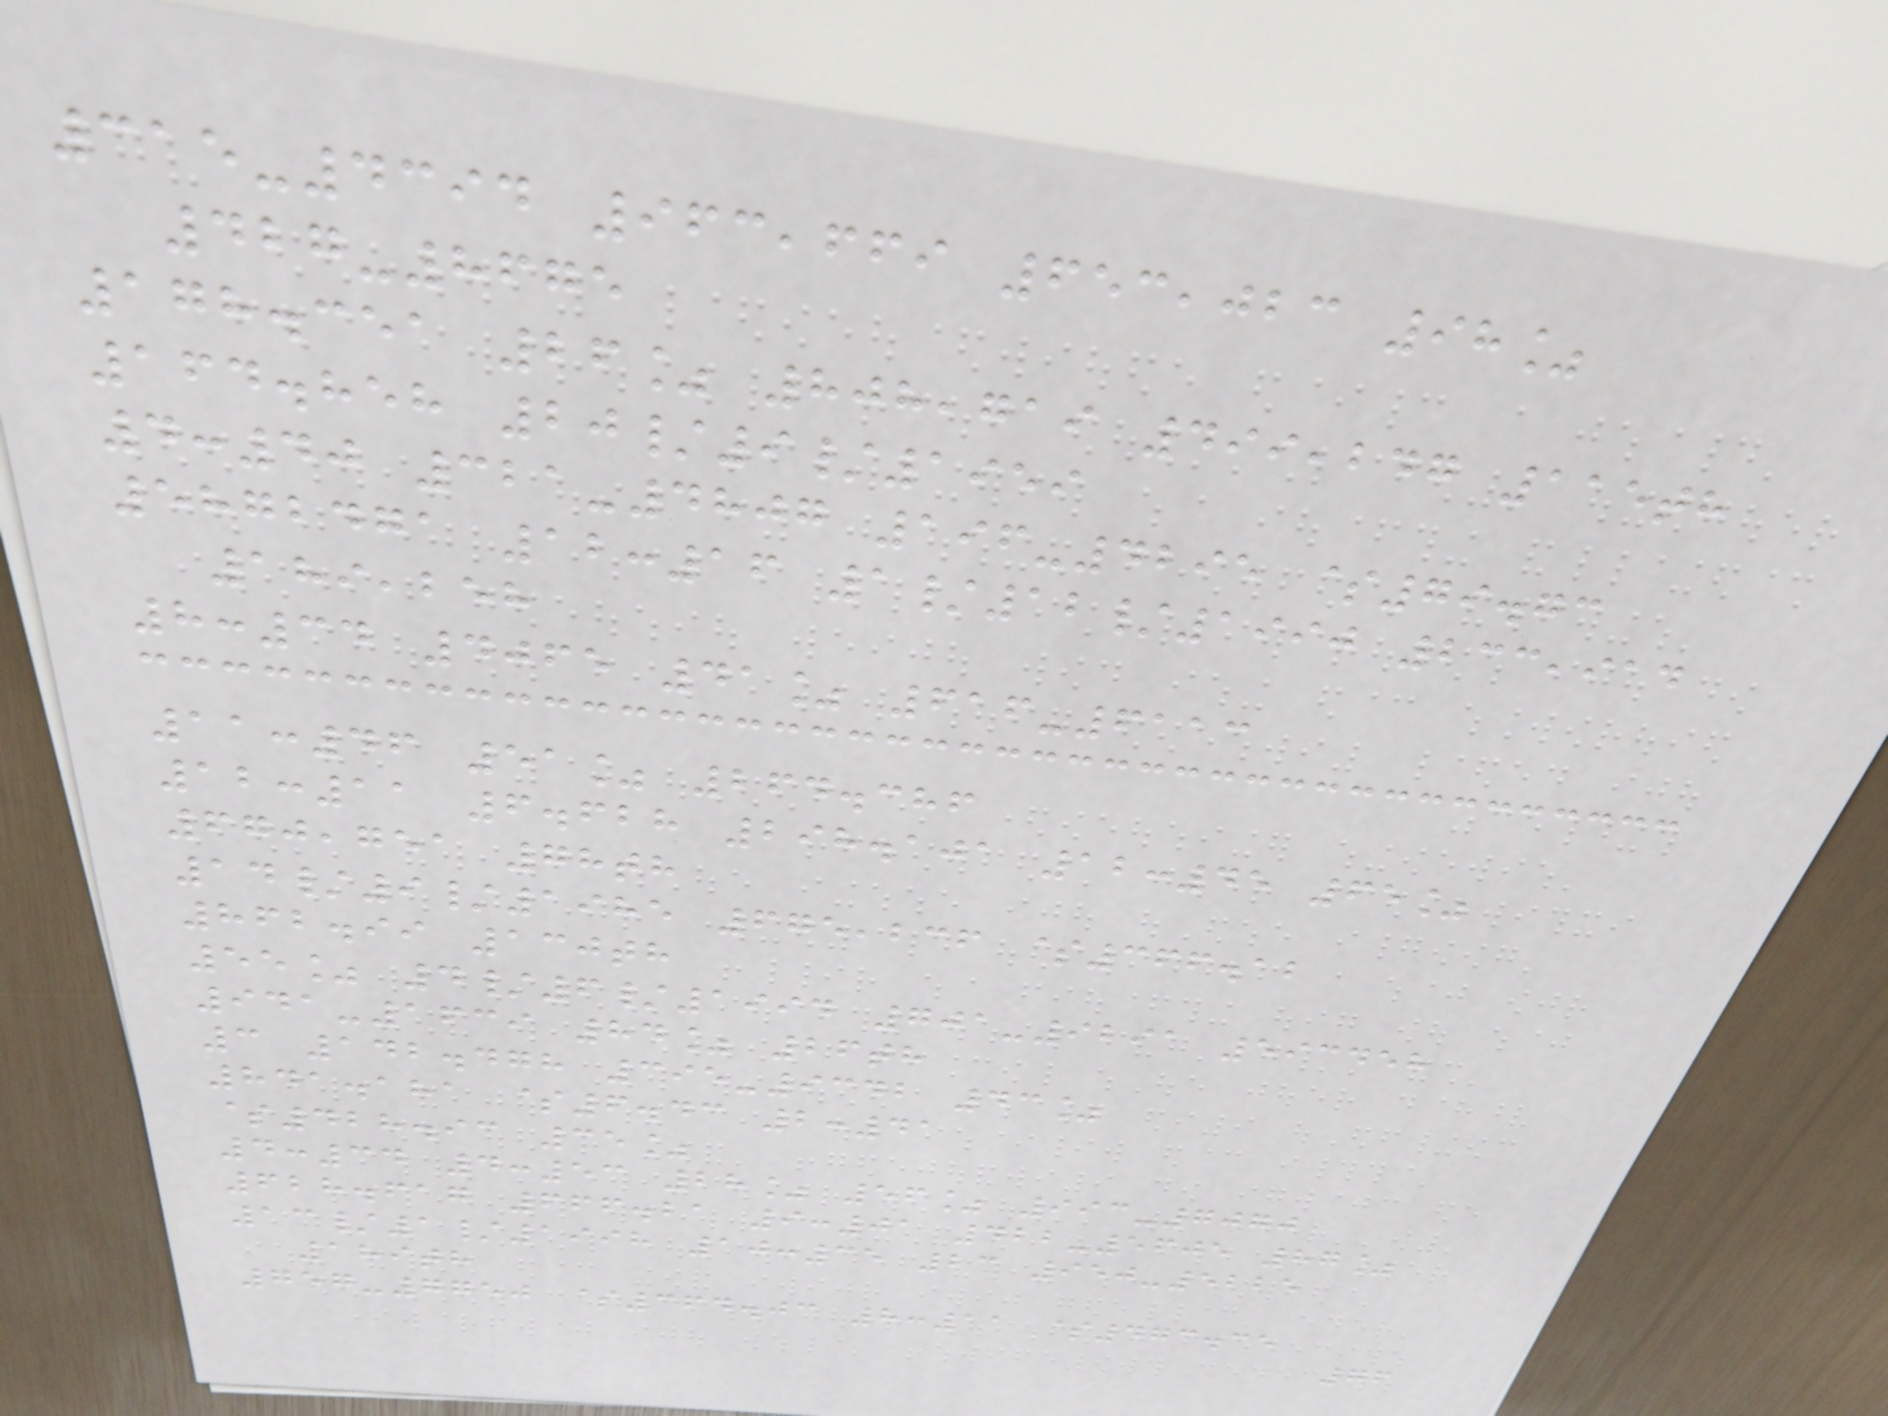315-4394 963,669 653,023 98%
427-8675
178.351 26% 808,719 499,247 115th
164.858 20/9/1959
4:40 321-4807 196-4295 $79.73
5872471 12:16 1/12/1990 233,914
189,258
8:34 4065 41% 616-6113
11:46 51% 264.386
12:11 6.628 298.101 12:45 65%
670,751 78th
14/9/1985 675,236 $366.12
862.99 130th
55% 4/6/1994 701-9291 593458
941-1639 84% 26th
3 142.478 395-9342 43%
841.181 $6.43 2:41
$428.93 35%
4:34 4:53 28% 56% 993-7070
628.617 666.21 9:01 422-5605 87%
13/1/1998 10:35 23 950-5225
189th
757-7750 $364.03 8:11 $473.35
76
